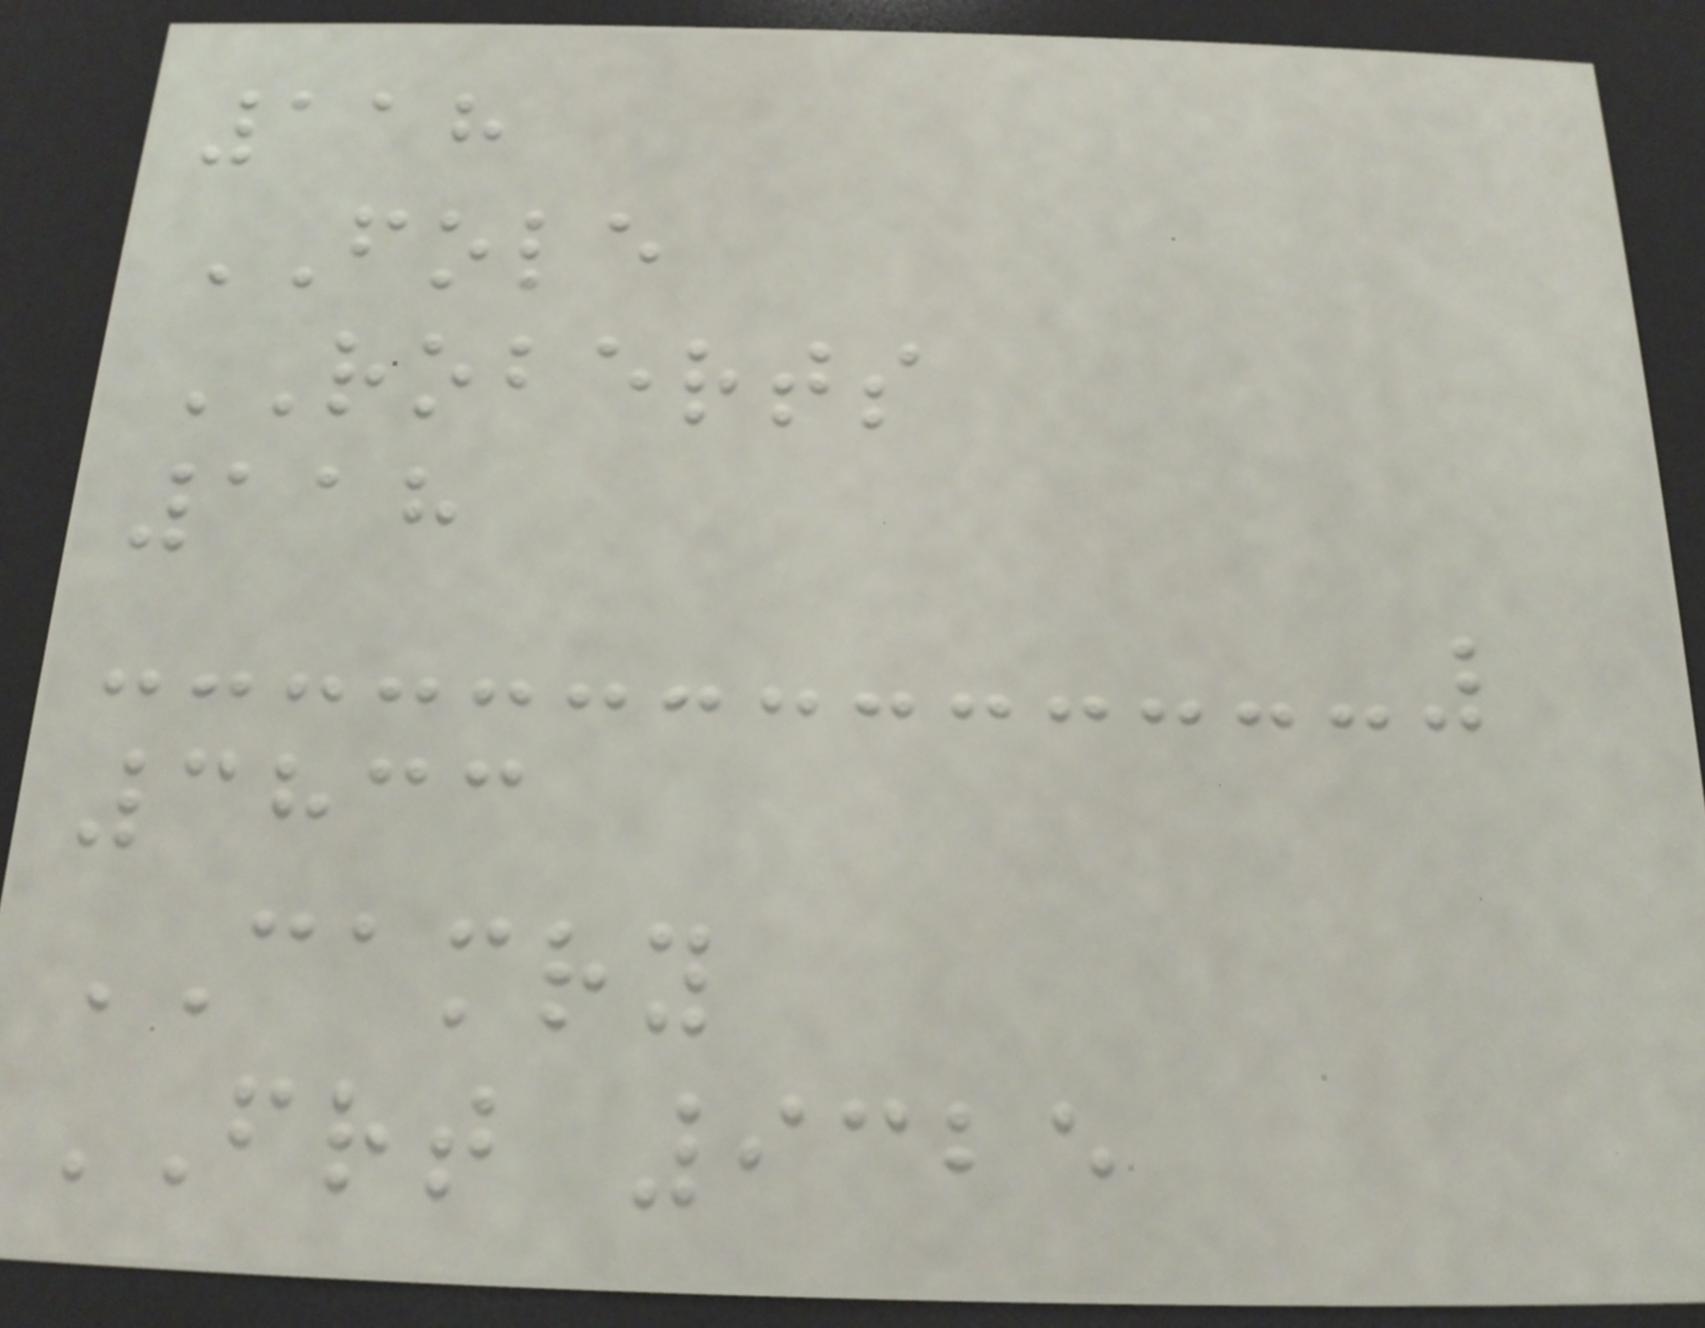118
FOLE
ROBERTS
118
3833
CAMRY
FRT 9325
